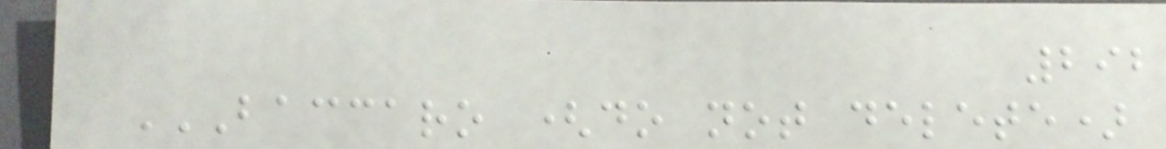292
BACCARO (DO NOT DELETE)
